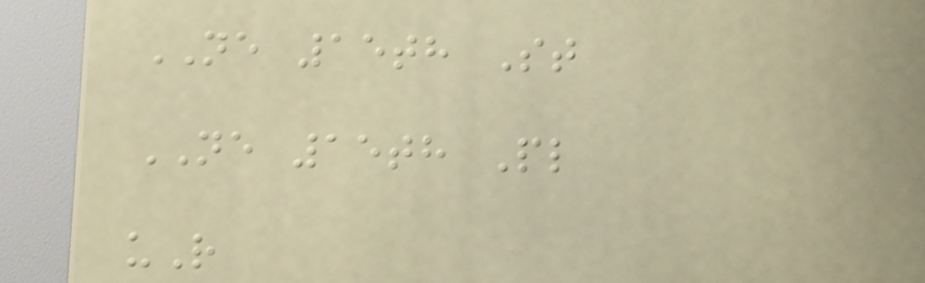NE 15th St
NE 15th Pl
uR
